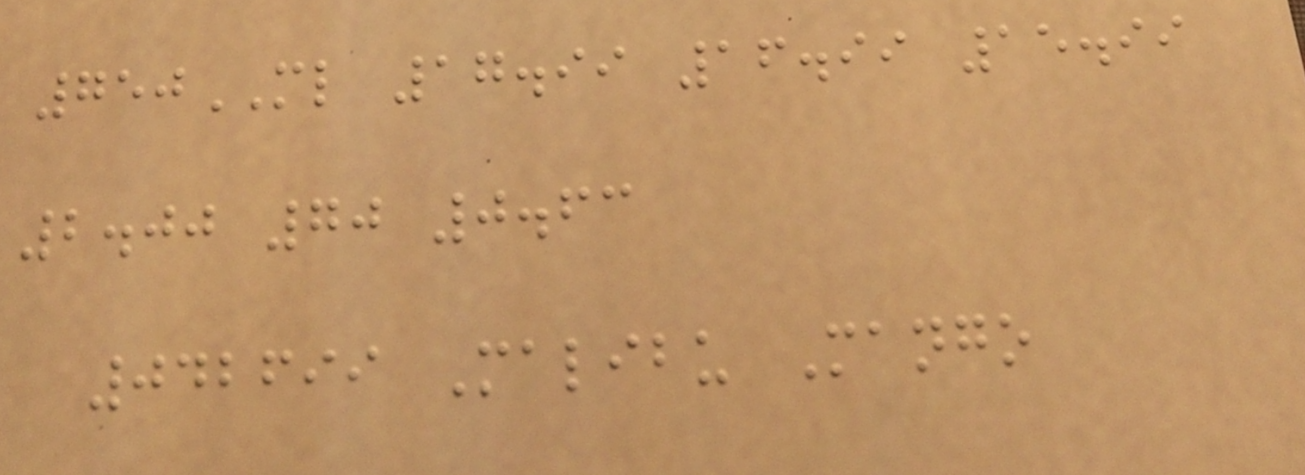750ML 17.99 16.99 15.99
2.00 70 0.63
042699 Malibu Mango
